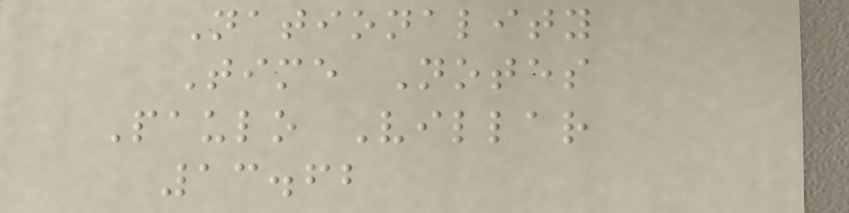Nationality
Time Notes
Paulo Villar
13.62
